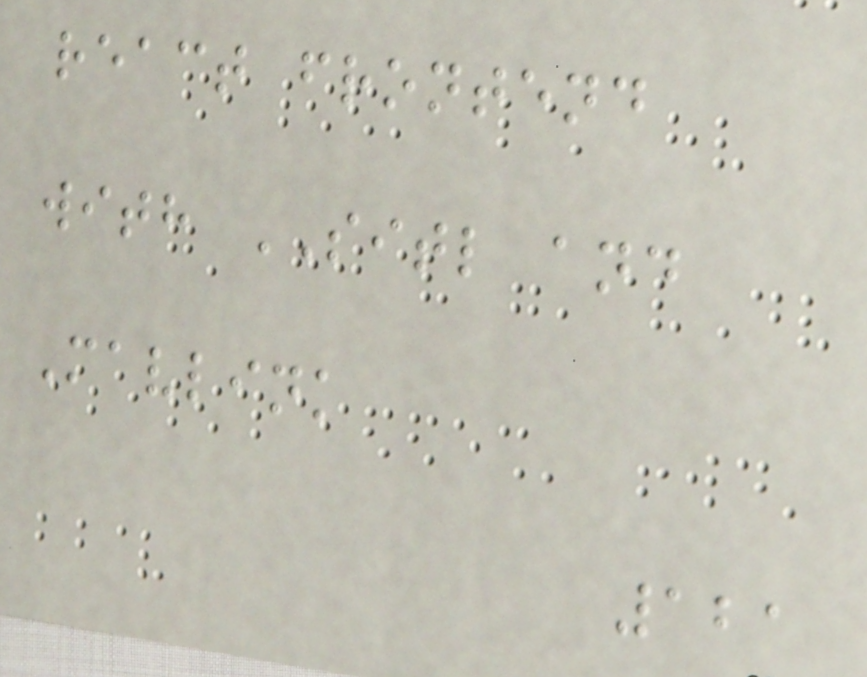react frontend
with SITL and
Mavlink
121
